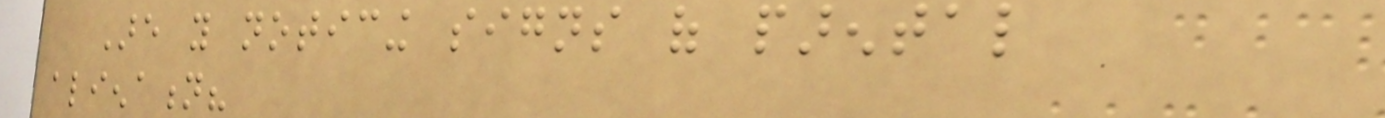Are you noticing signs of parental
alienation?
